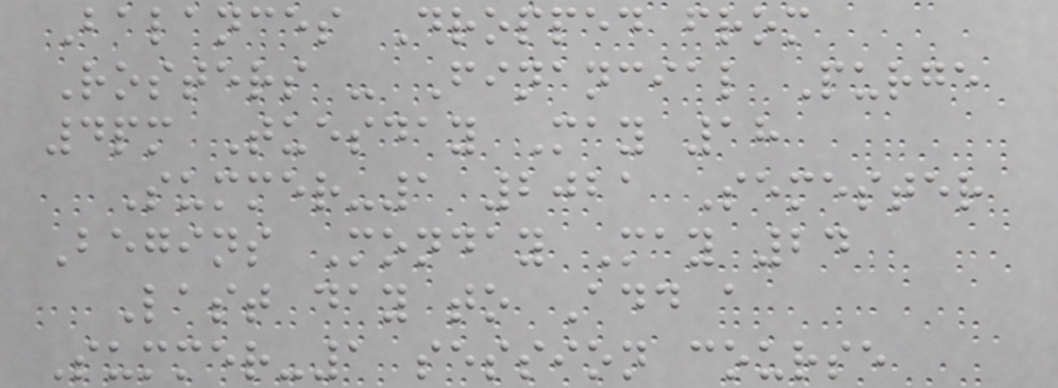Balances Dropped from
Rosters - Financial Purge
4pm Tuesday May 18
Summer-1 2021 Semester
Begins Monday May 24
Last day to Add a
Summer-1 session course
